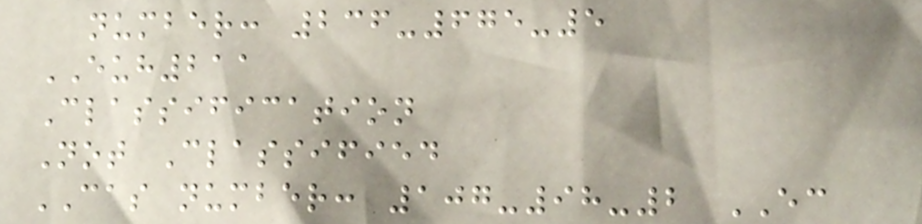number: 236-675-5
EUH211
Classification
Not Classified
CAS number: 107-98-2 EC
